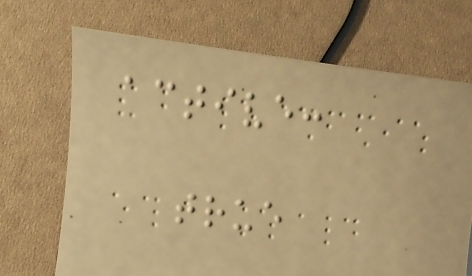active:
true
